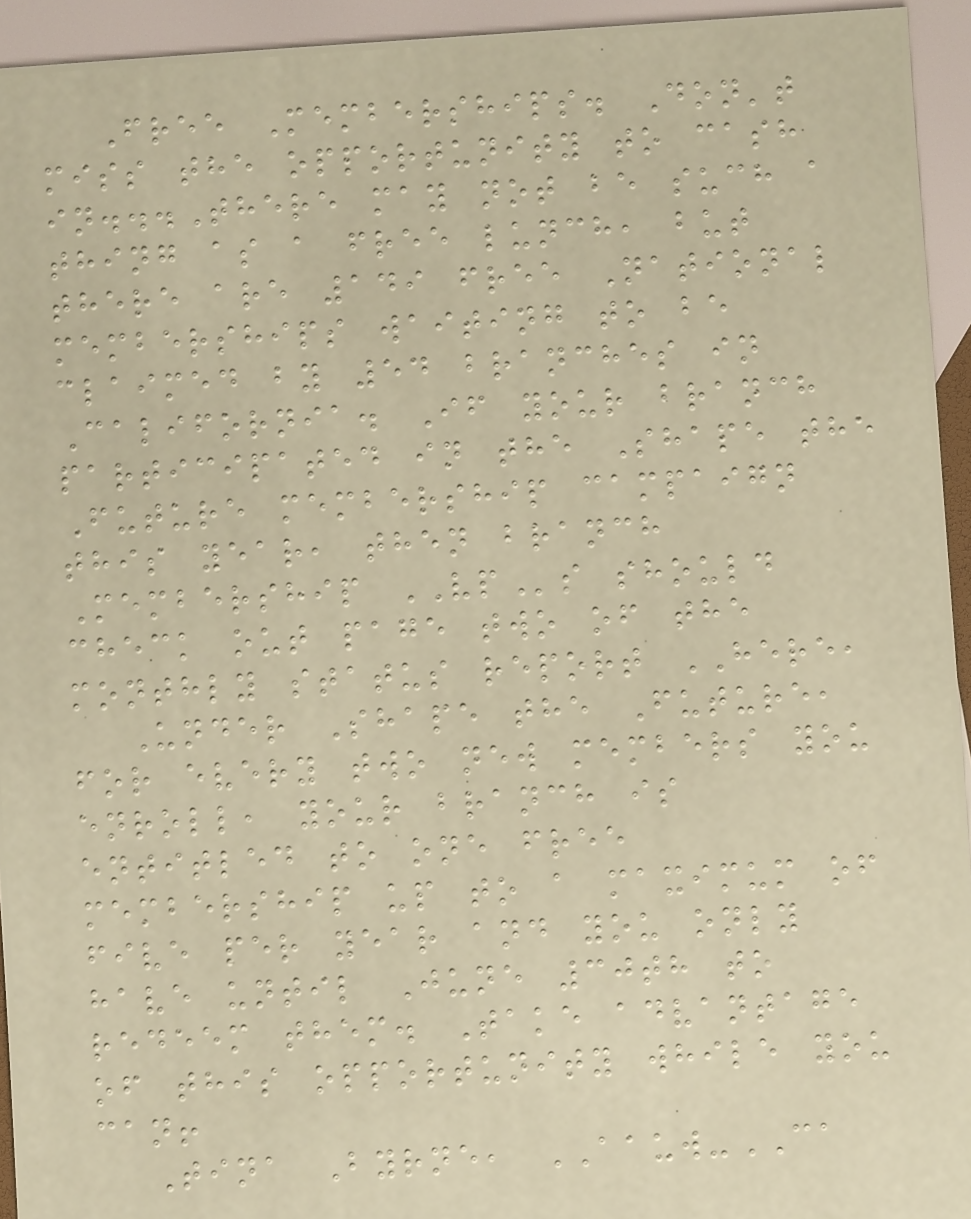Free Memberships. Don't
miss the opportunity to cash
in...There may not be such a
thing as a free lunch, but
there are 149 free National
memberships waiting to be
claimed by 54 branches in
California. If your branch
participated in the Shape the
Future membership campaign
this year, then branch
Membership VPs should
check out page two of the
monthly status report HERE,
Under Shape the Future,
for every two new members you
enroll, your branch is
entitled to one free
membership up to a maximum of
five per year and you only
have until June 30th to
redeem them. Take advantage
of this opportunity while you
can!
Tina Byrne, AAUW-CA
